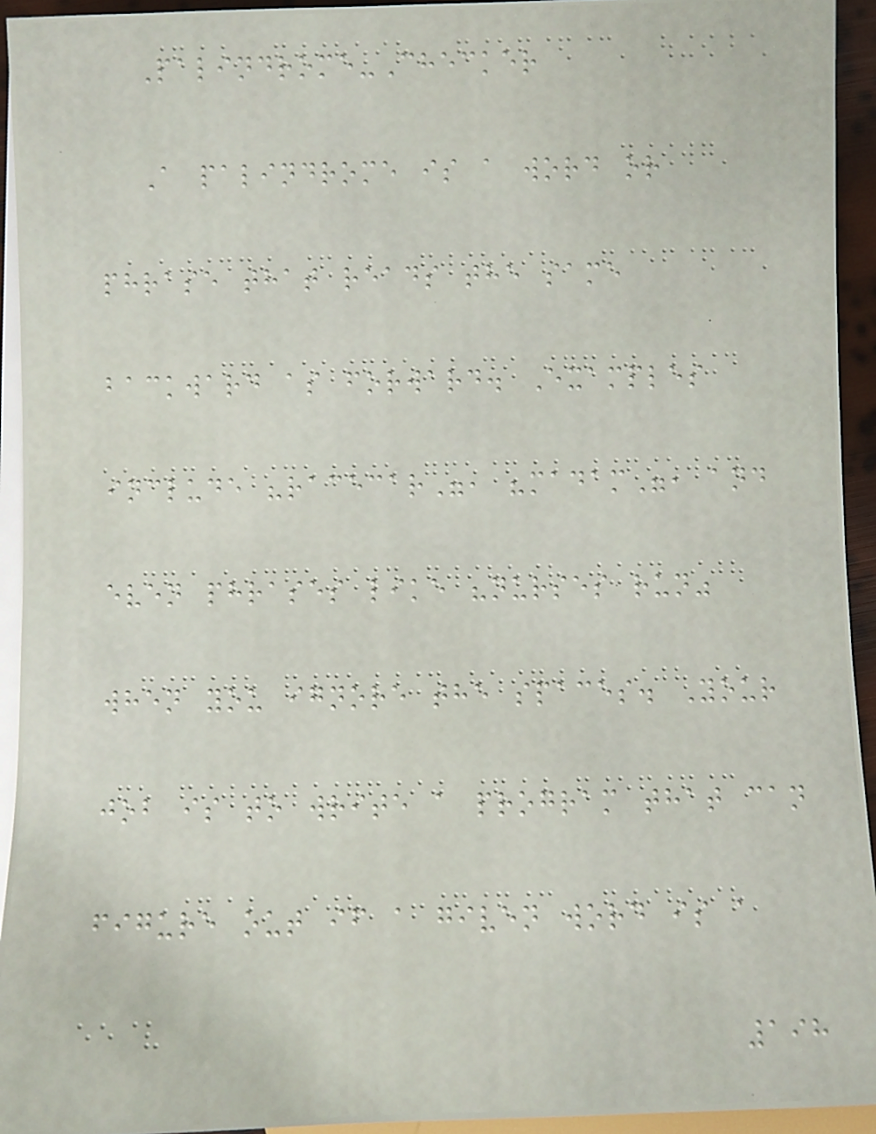Palindrome-Checker
A palindrome is a word or
phrase that reads the same
backward as forward. Examples
include "racecar", "madam", and
even phrases like "nurses run"
when you ignore the spaces. Your
job is to write a program that can
figure out if a given word is a
198
